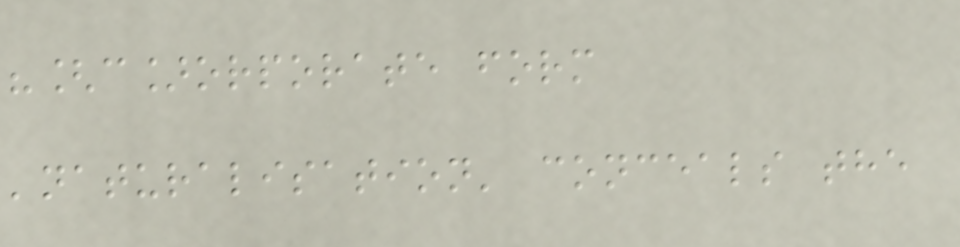"[c]orporate form
'naturalisation' conceals the
